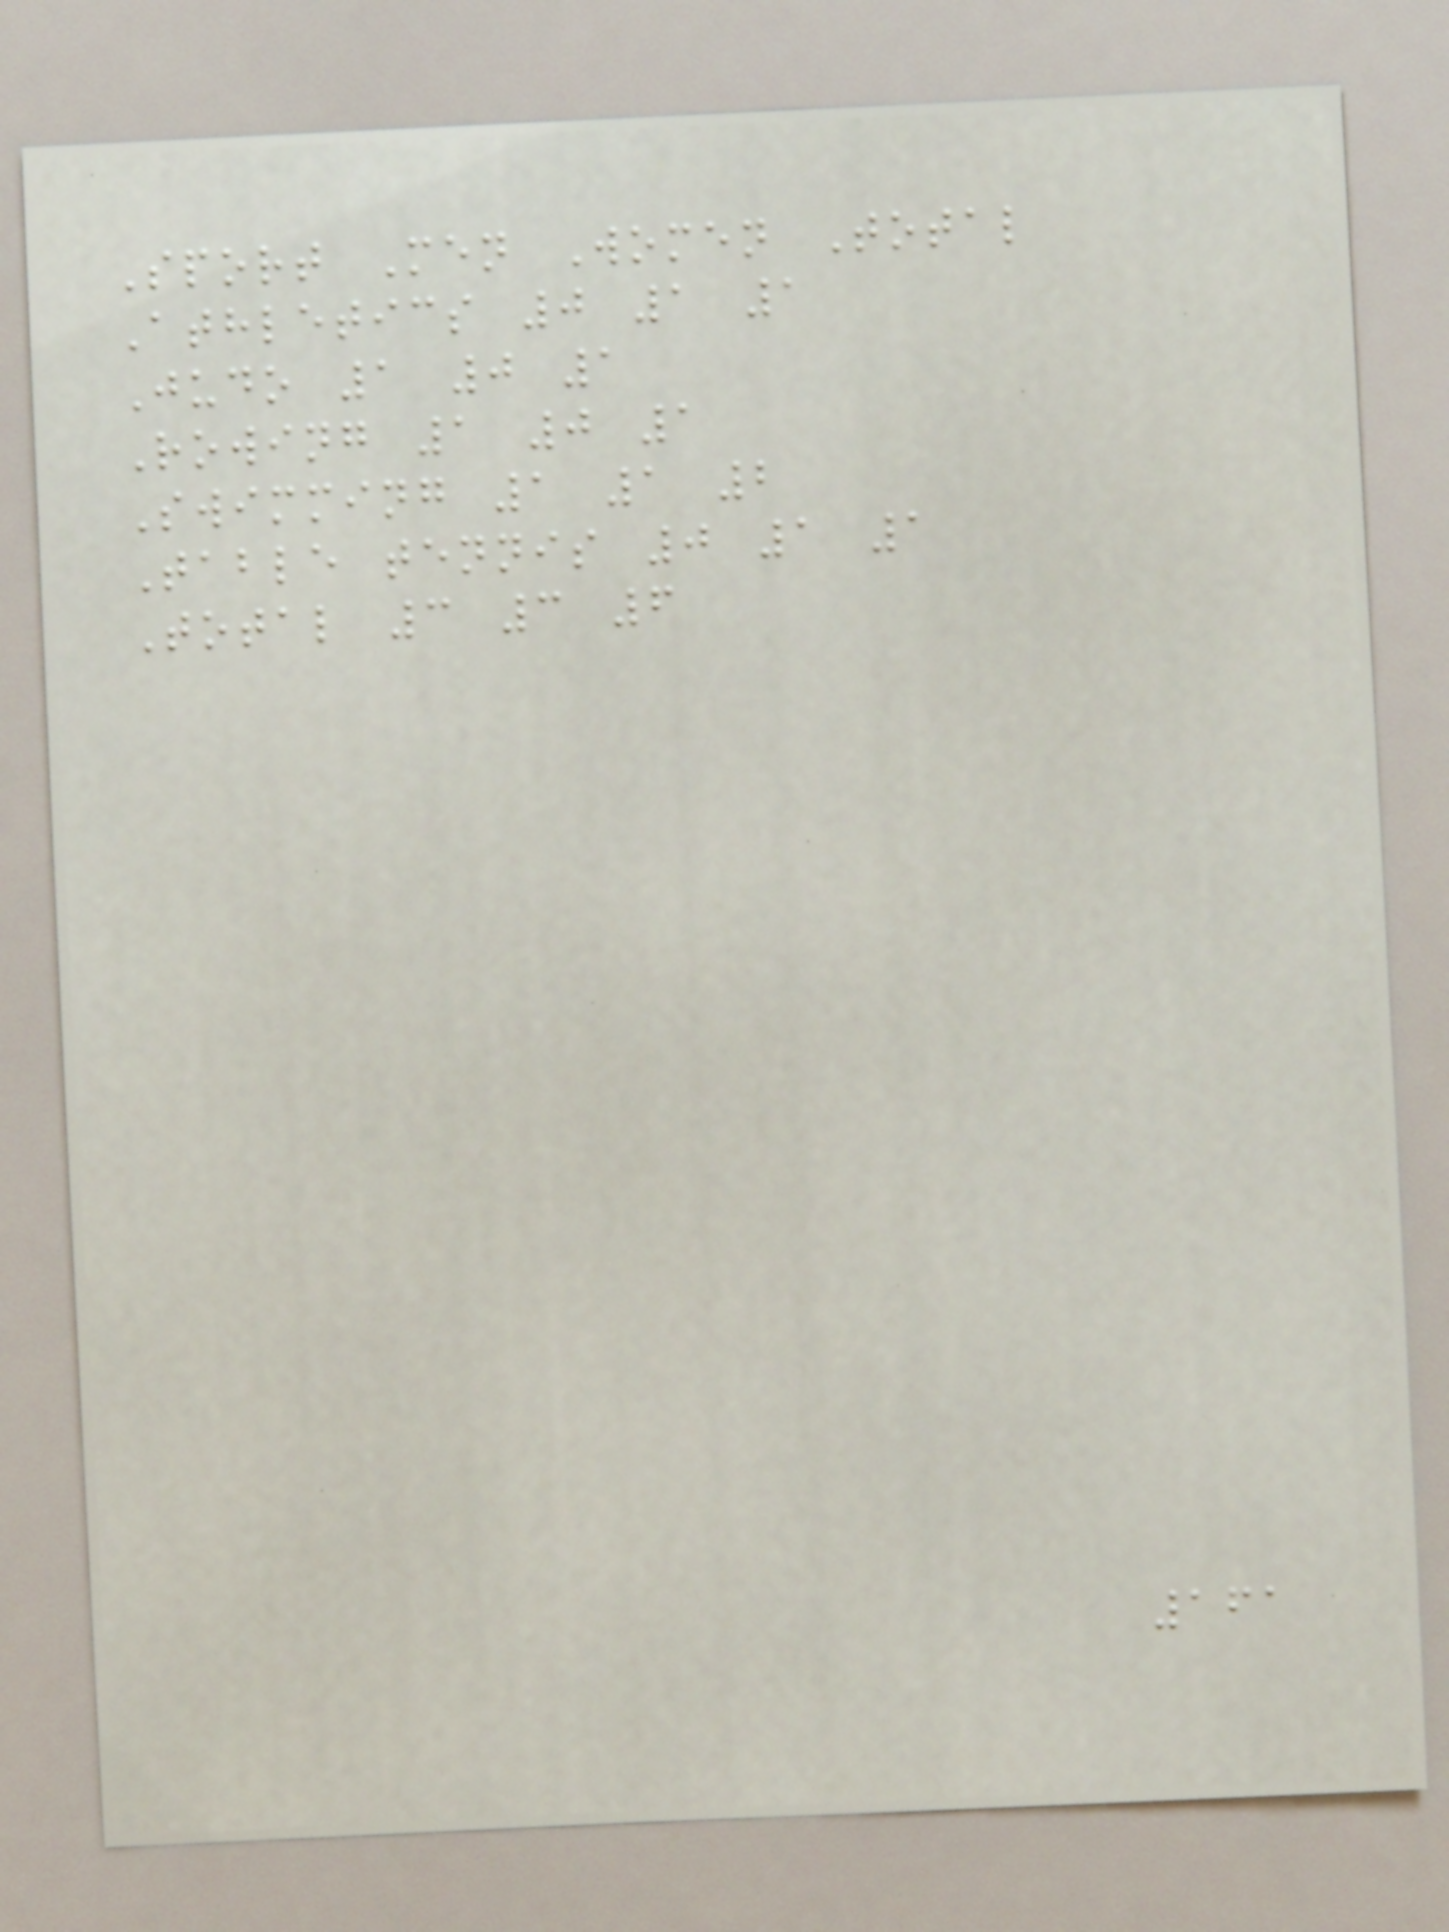Sport Men Women Total
Athletics 0 1 1
Judo 1 0 1
Rowing 1 0 1
Swimming 1 1 2
Table tennis 0 1 1
Total 3 3 6
161
